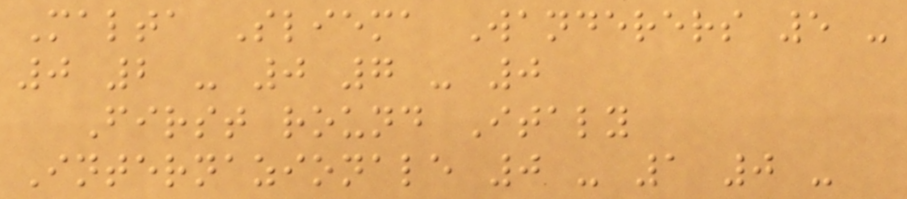Malta Sliema Wanderers 5 -
0 2 - 0 7 - 0
First round Italy
Internazionale 0 - 1 0 -
